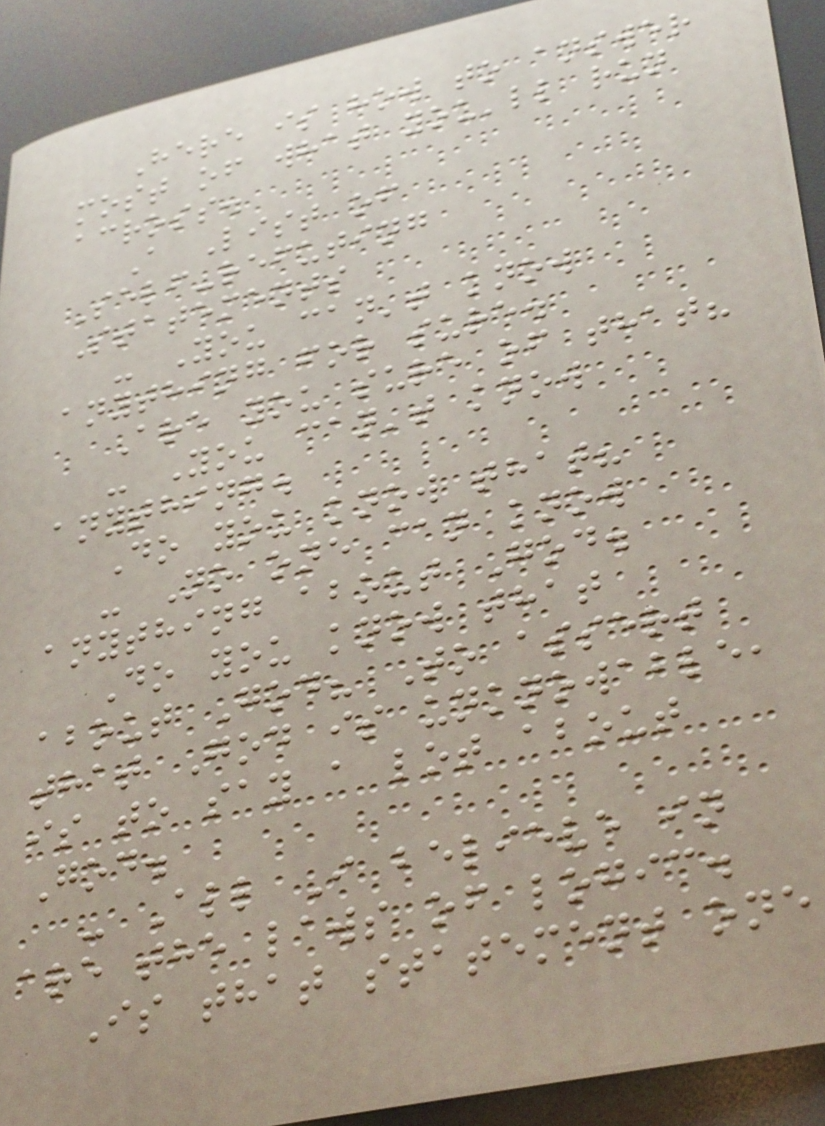Here is how to answer
most of what you'll run
across.
A List of
Self-refuting
Statements
- You can't know
anything for sure.
Are you sure of that?
- You can't know
anything.
Do you know that?
- No one can know
anything about God.
Do you know that
about God? To assert
that God is unknowable,
is to say a lot about
God.
- All I believe in
are the laws of logic.
Is that statement one
